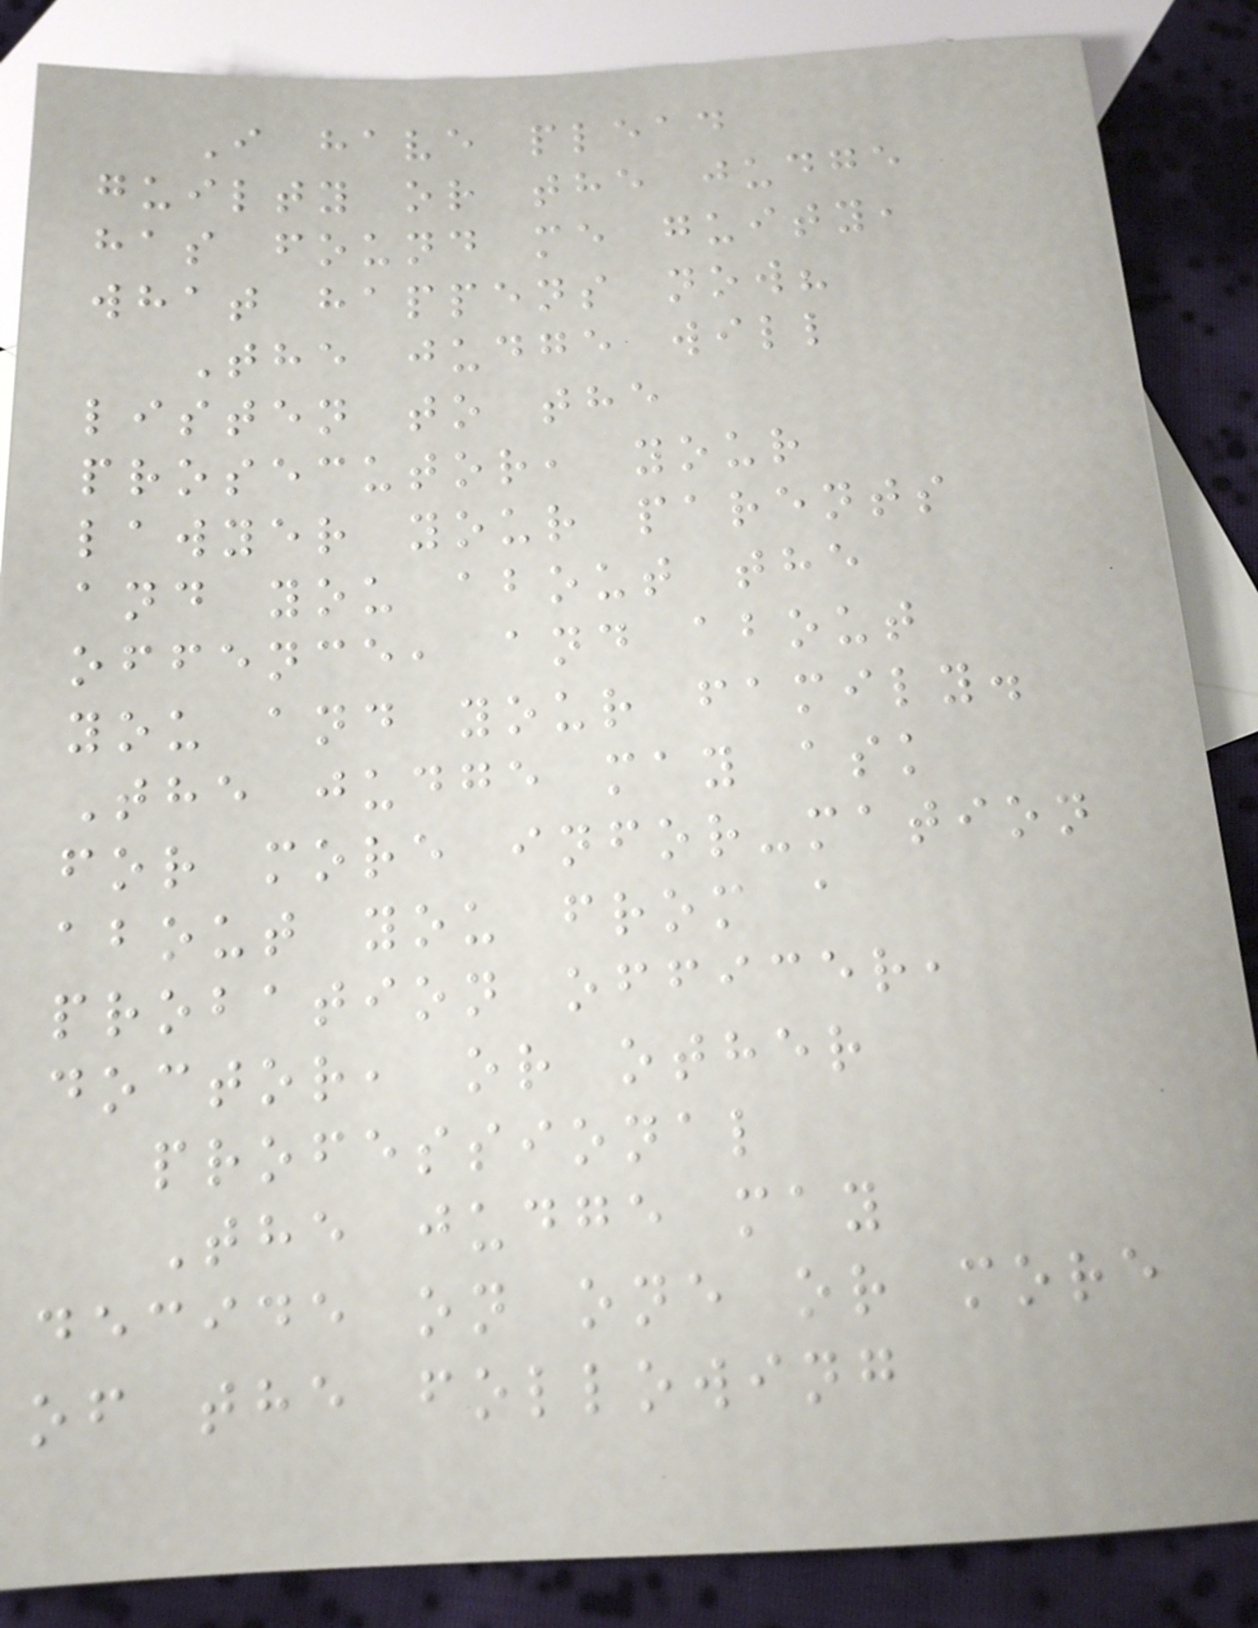I have plead
guilty or the judge
has found me guity,
what happens now?
The judge will
listen to the
prosecutor, your
lawyer your parents
and you about the
offence, and about
you and your family.
The judge may ask
for more infor-mation
about you from a
probation officer,
doctor, or other
professional
The judge may
decide on one or more
of the following
